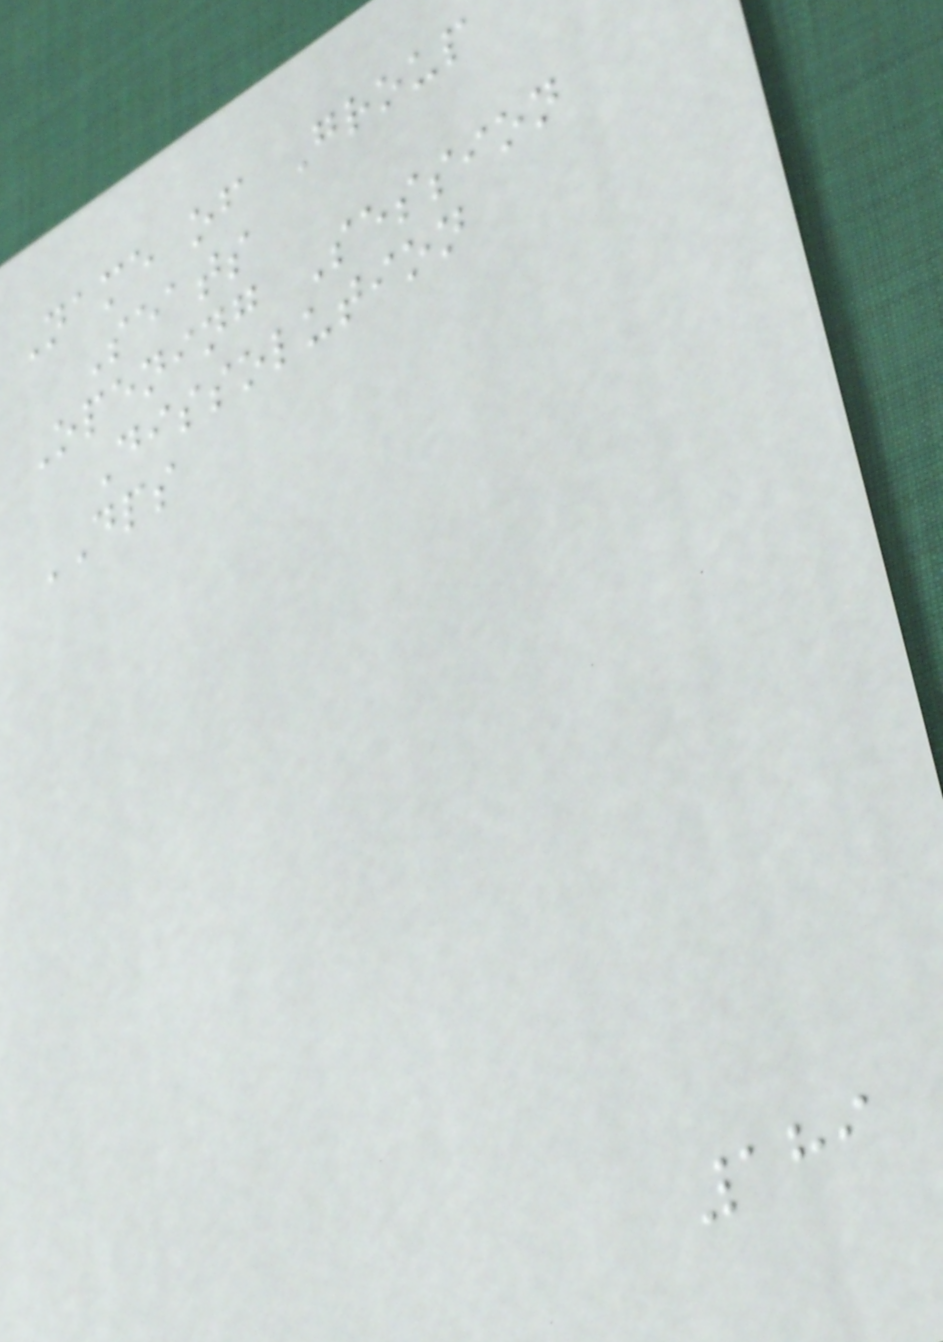Name of Group
Seats
Opening Session
Dissolution
DPS
189
